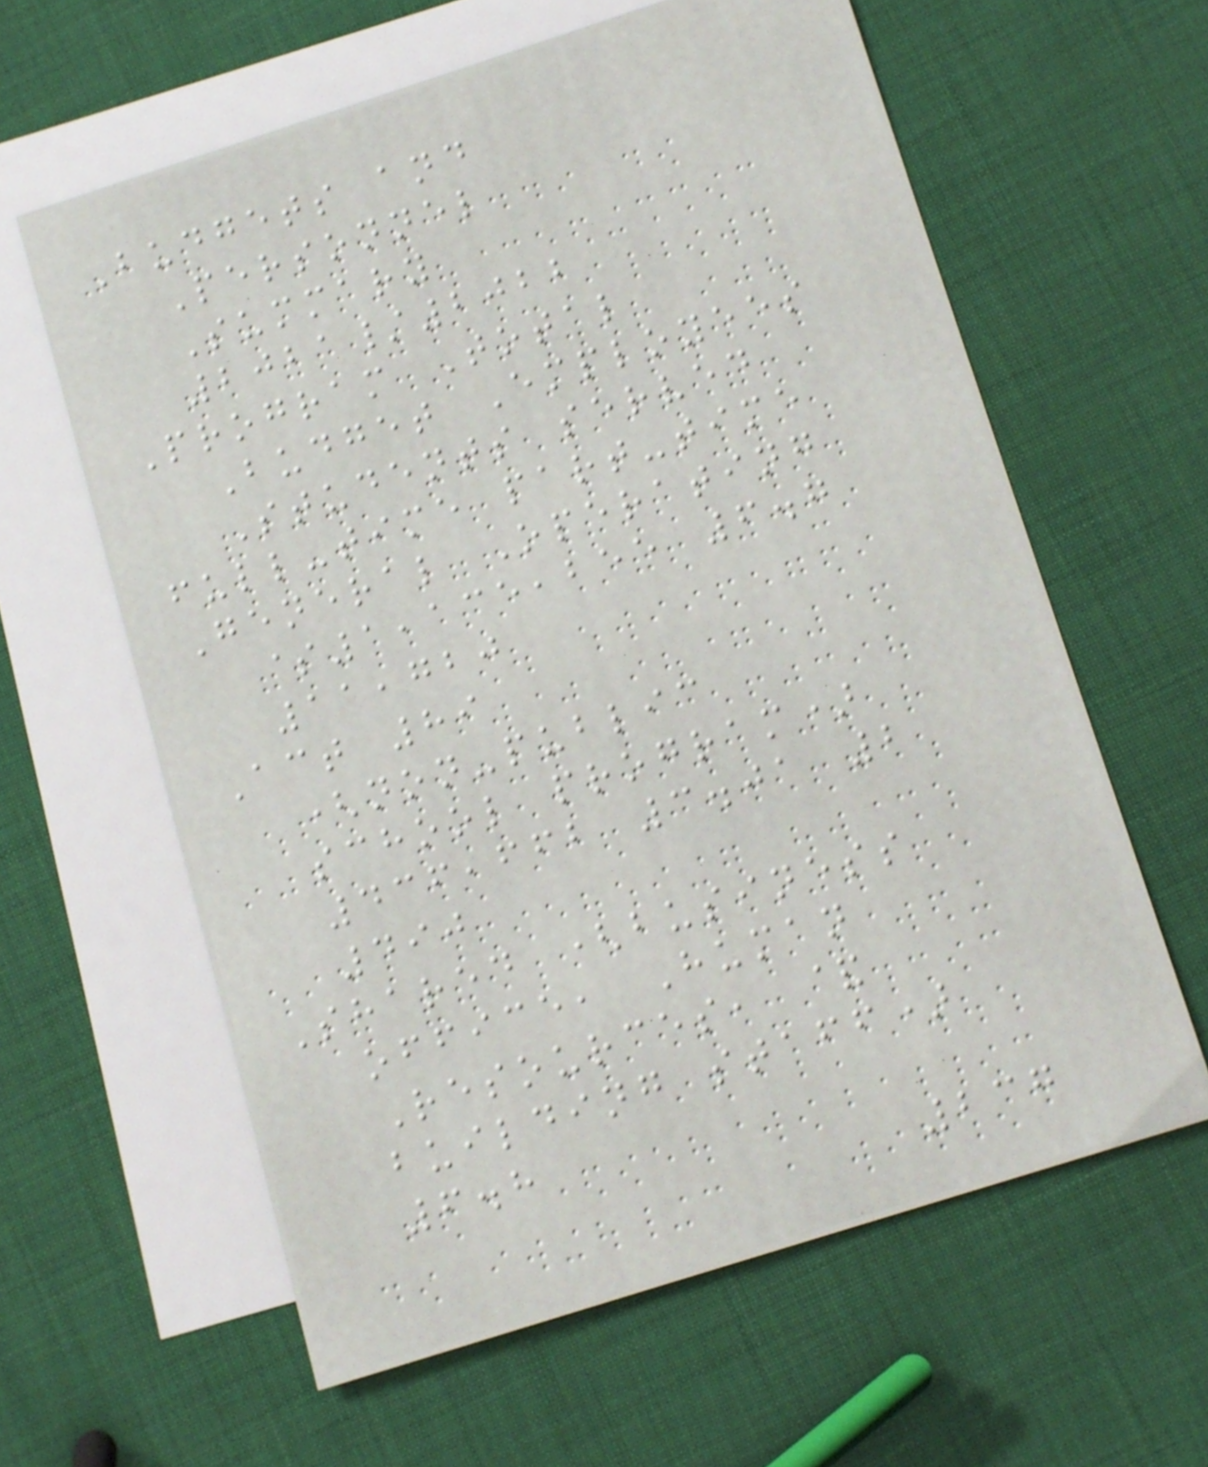Budgets and
Personnel
Summary
2021/2022
Program Total
Budget Employees
Students served
full-time part-time
General Operating
$1,135,255 6.7
11,720
Act 89
(non-public
school program)
436,662 3.01 2
490
Shared (business
office, Human
Resources, &
building staff)
6.8
237
